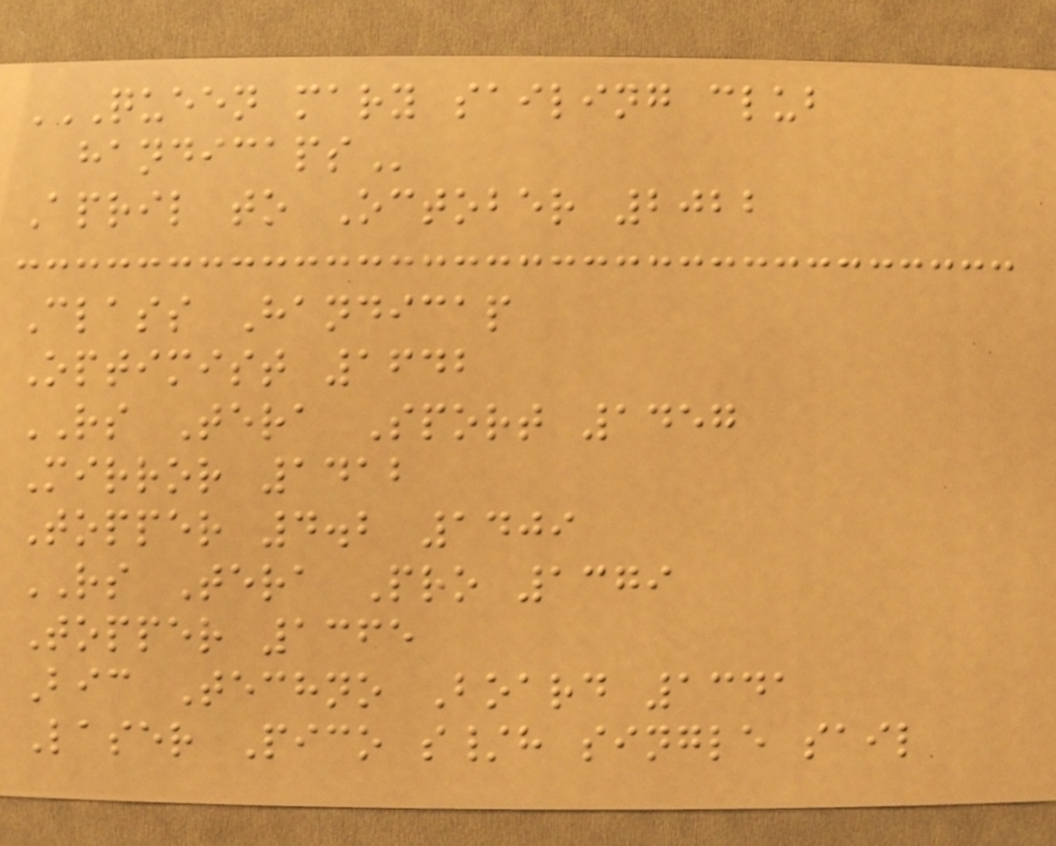QUEEN MARY SAILING CLUB
HANDICAPS
April to October 2022
Class Handicap
Optimist 1642
RS Tera Sport 1457
Mirror 1412
Topper 4.2 1409
RS Tera Pro 1379
Topper 1365
Bic Techno Board 1341
Laser Pico s/h single sail
